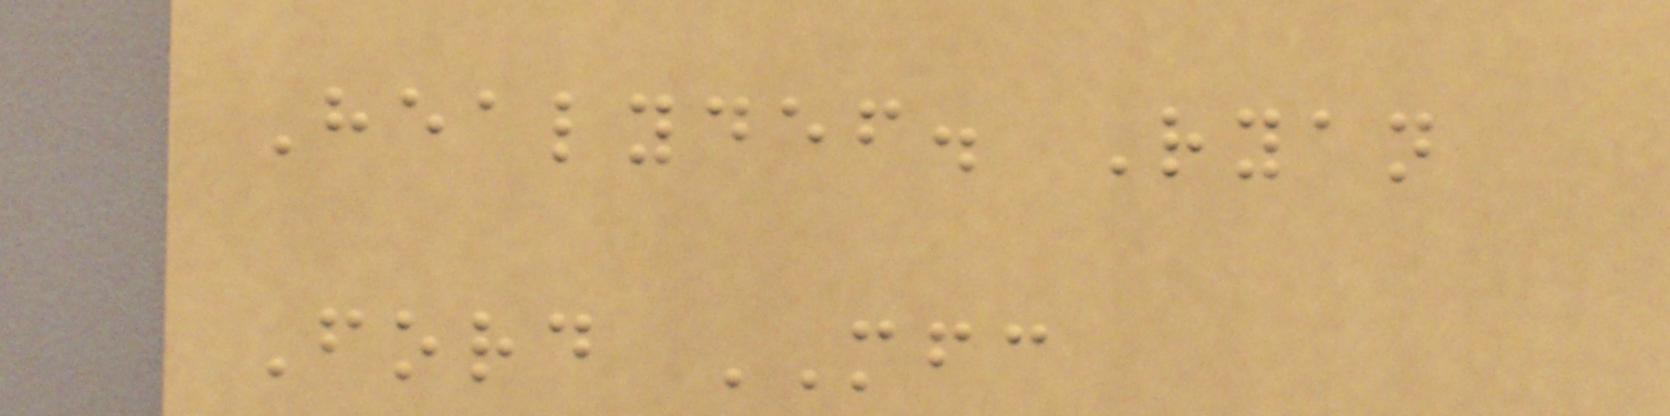Healydef. Ryan
Ford MFC
